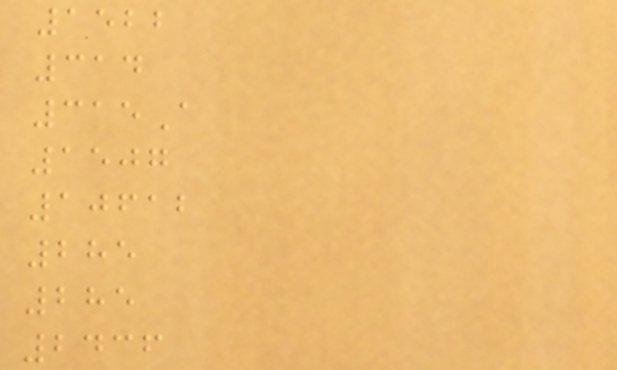1522
314
315A
1507
10612
285
285
2436
